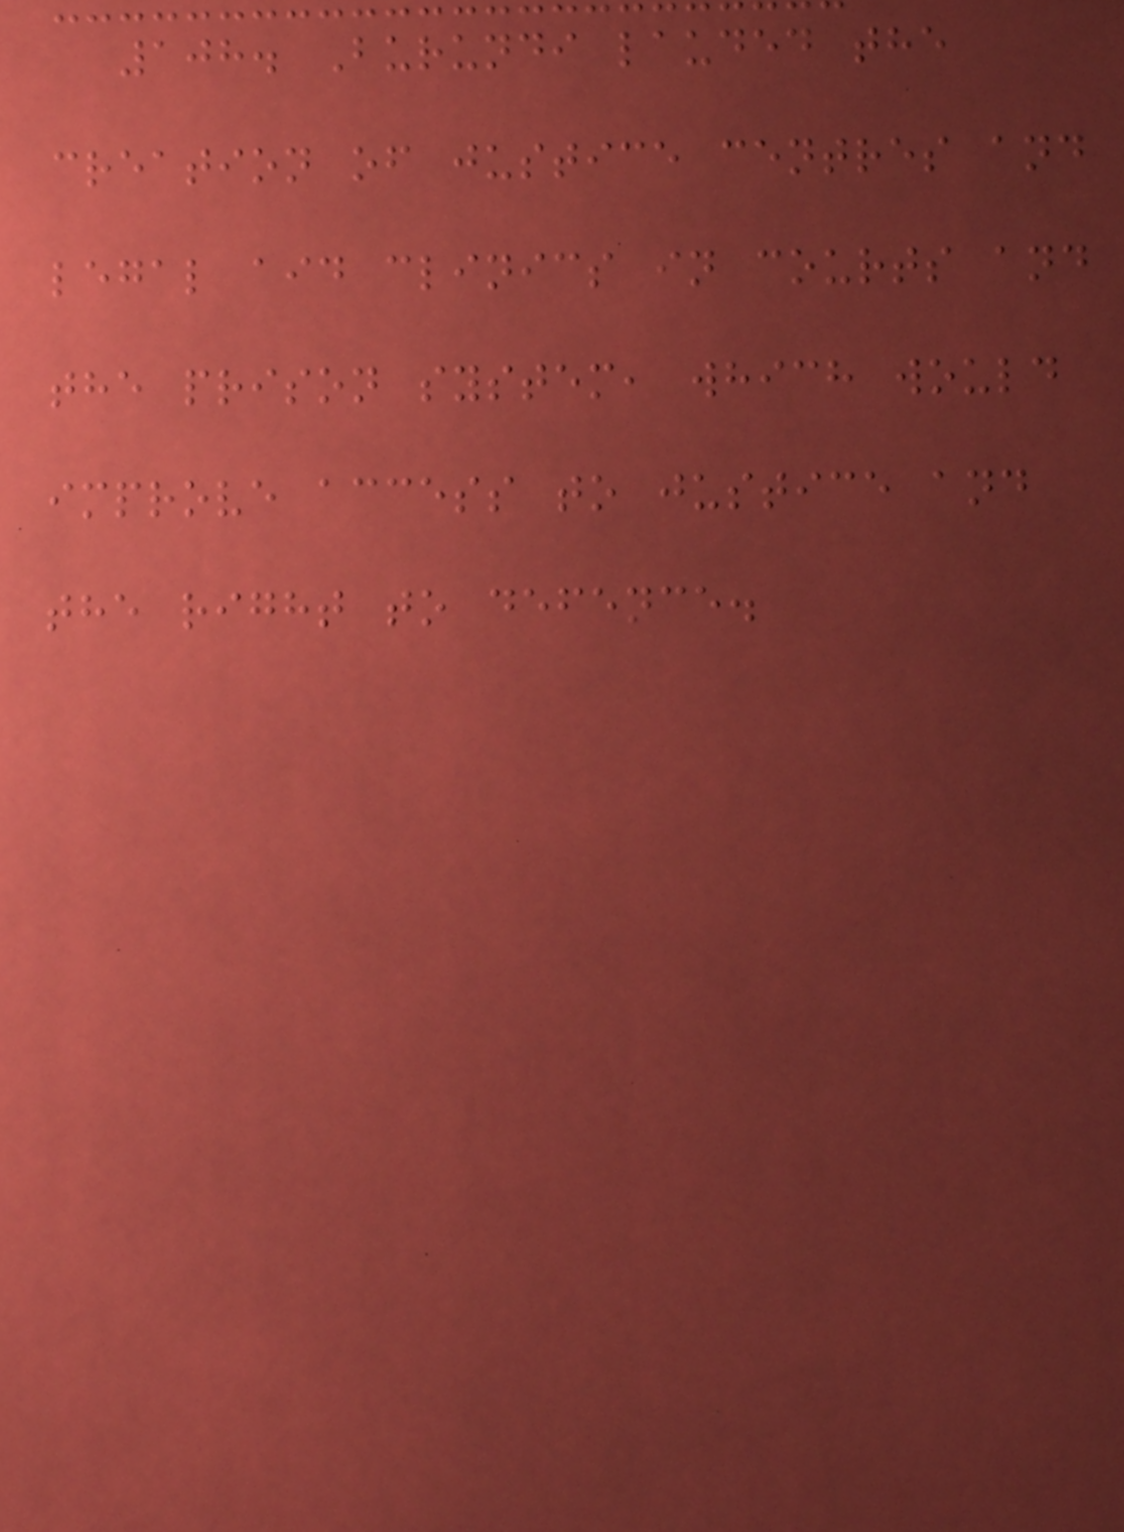108. Burundi lauded the
creation of justice centres and
legal aid clinics in courts and
the prison system, which would
improve access to justice and
the right to defence.
